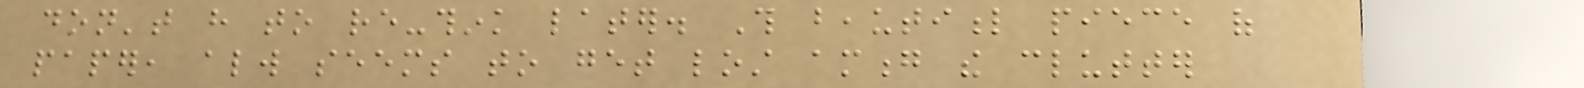don't have to re-think later. This beautiful piece of
paper, always seems to get lost among the clutter
